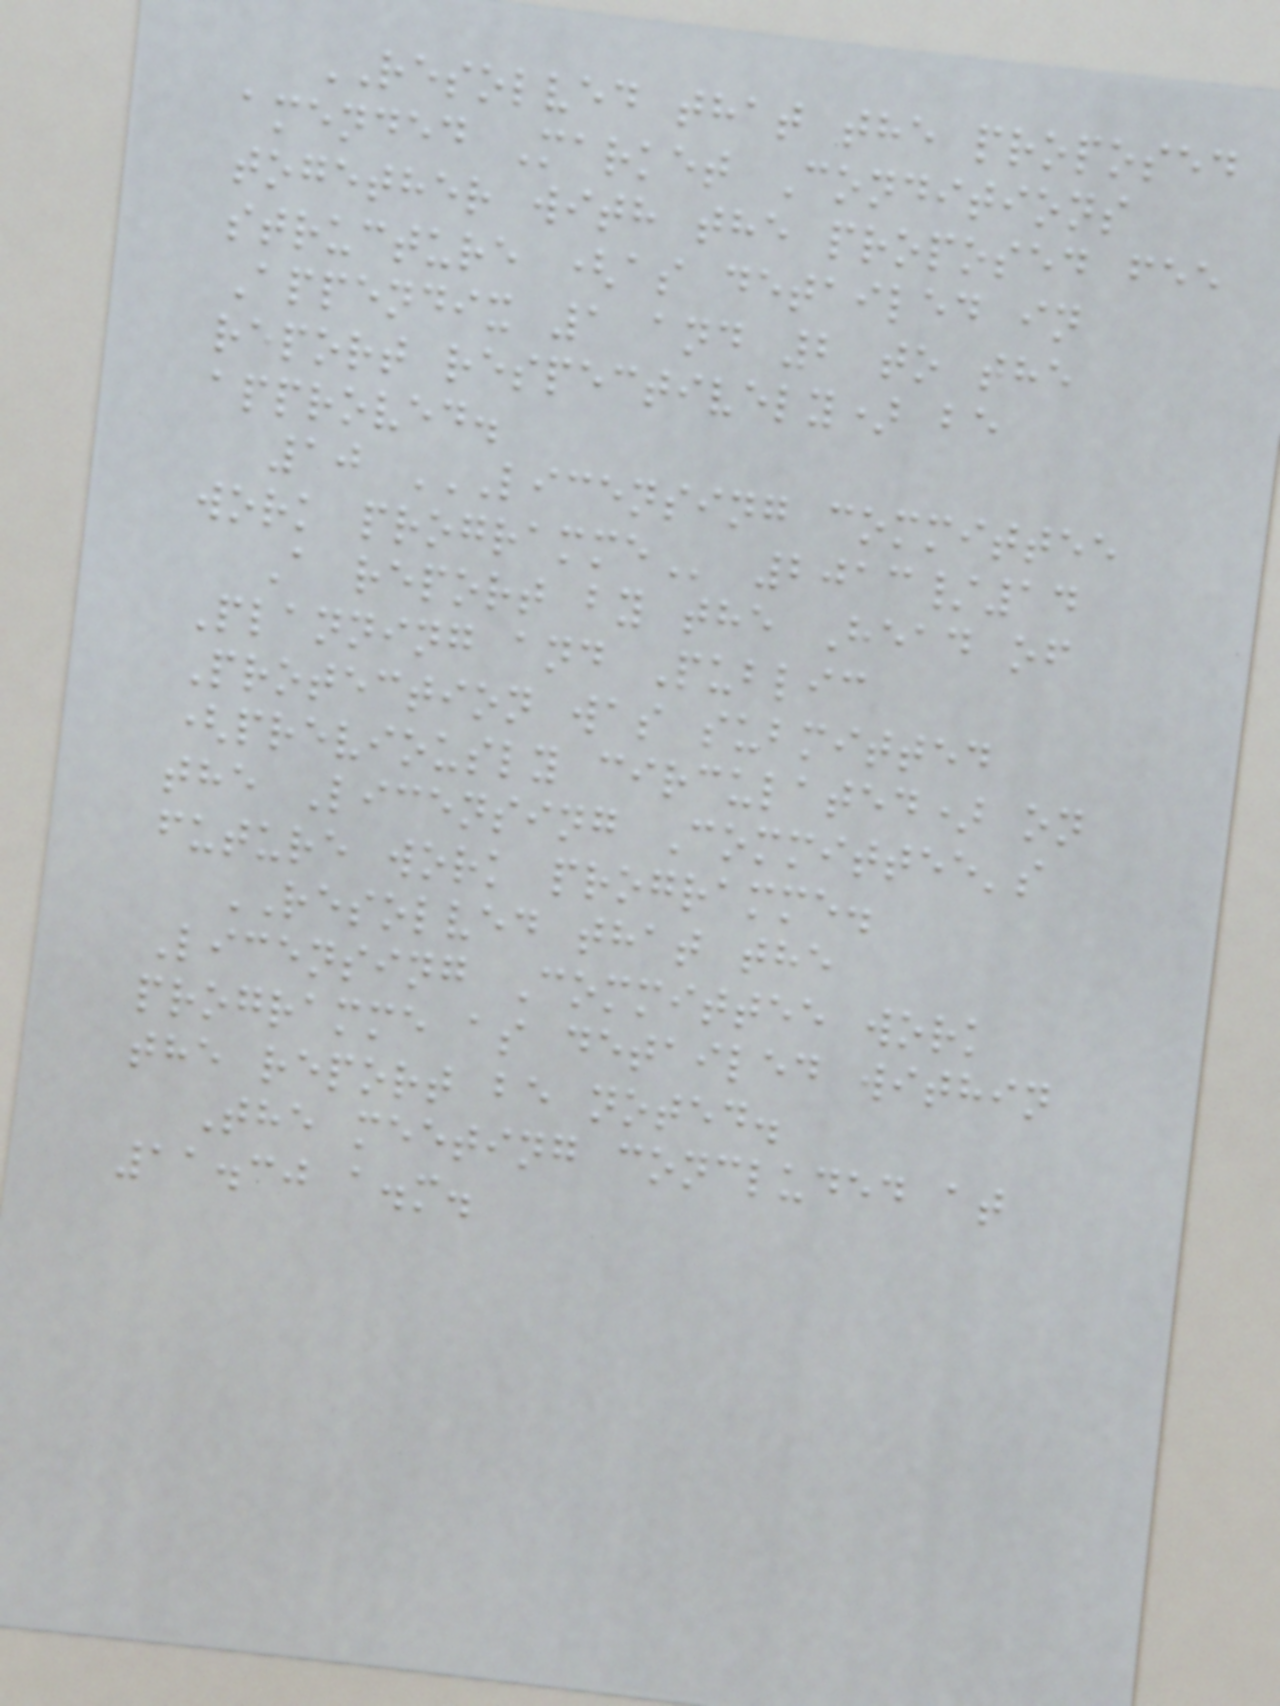RESOLVED that the proposed
amended Market Conditions
together with the proposed fee
structure (as detailed in
Appendix 1 and 2 to the
report respectively) be
approved.
10 LICENSING COMMITTEE
WORK PROGRAMME 2013/14
A report by the Head of
Planning and Public
Protection was submitted
(previously circulated) on
the Licensing Committee's
future work programme.
RESOLVED that the
Licensing Committee work
programme as detailed within
the report be noted.
The meeting concluded at
11.30 a.m.
